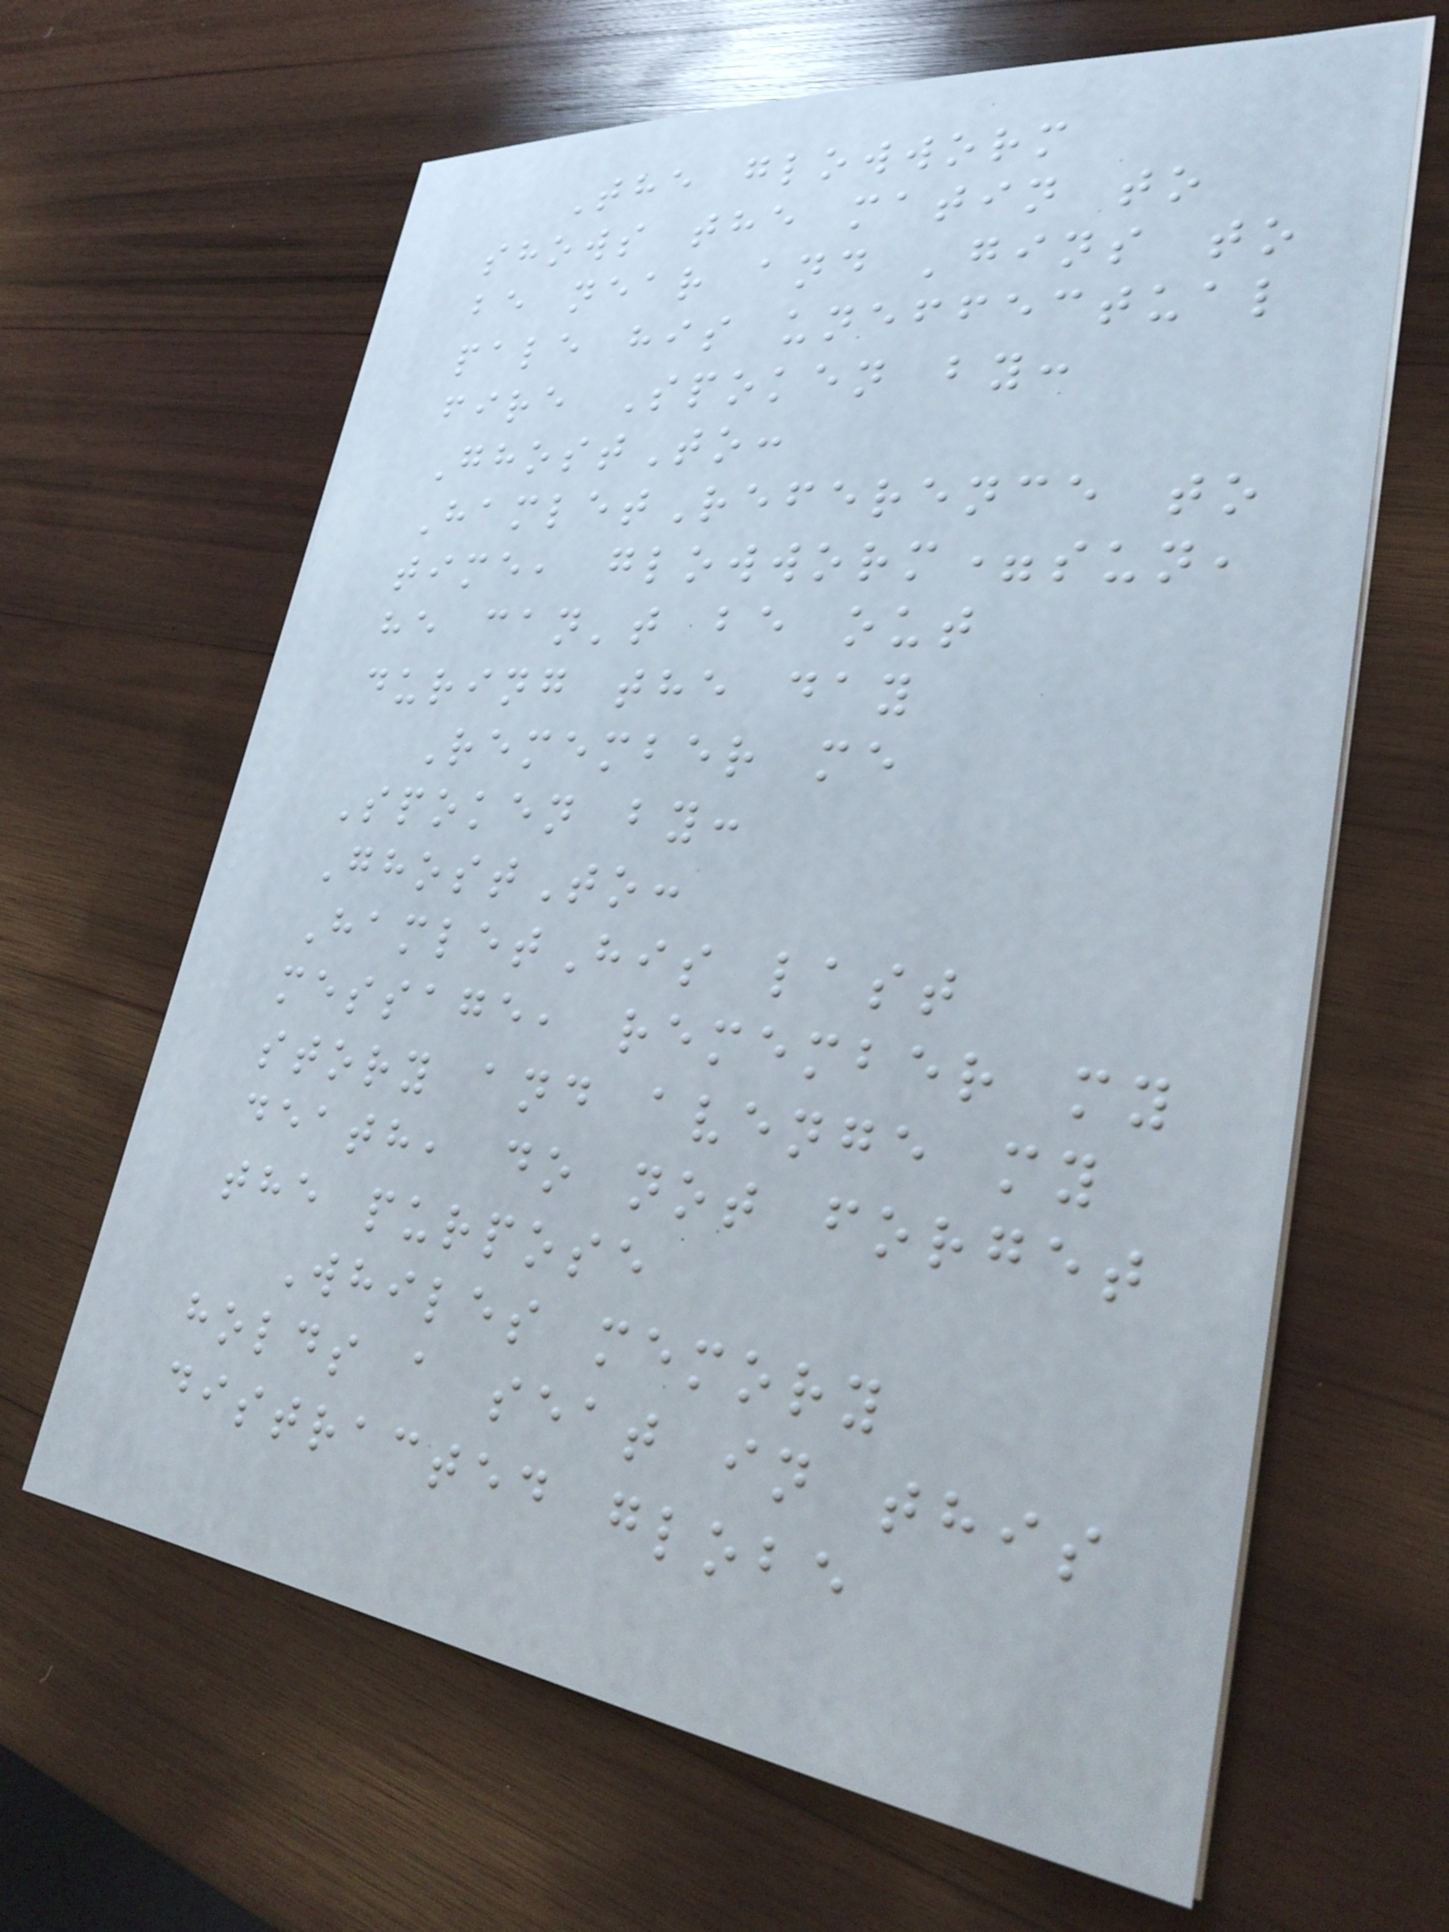The glowworm
shows the matin to
be near and 'gins to
pale his uneffectual
fire Spoken by:
GhostTo:
HamletReference to
time, glowworm=sun,
he can't be out
during the day
Remember me
Spoken by:
GhostTo:
HamletHis last
message, remember my
story and avenge my
death, do not forget
the purpose
Whiles memory
holds a seat in this
distracted globe
